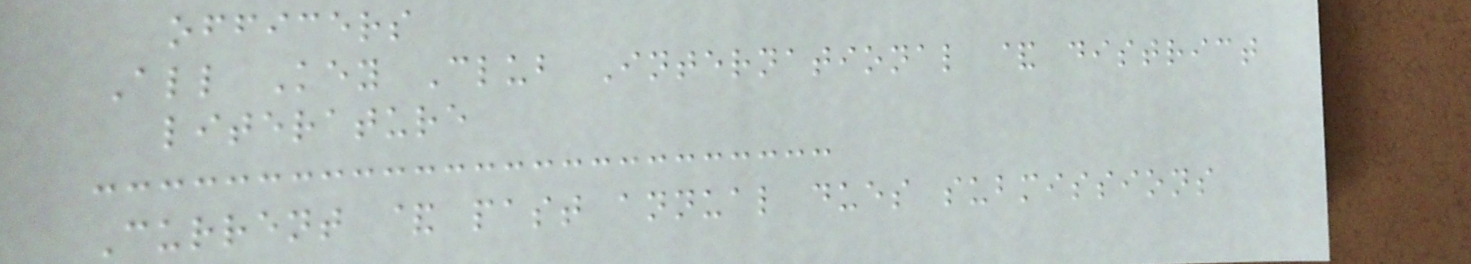officers
All Key Club International & district
literature
Current & past annual dues submissions
